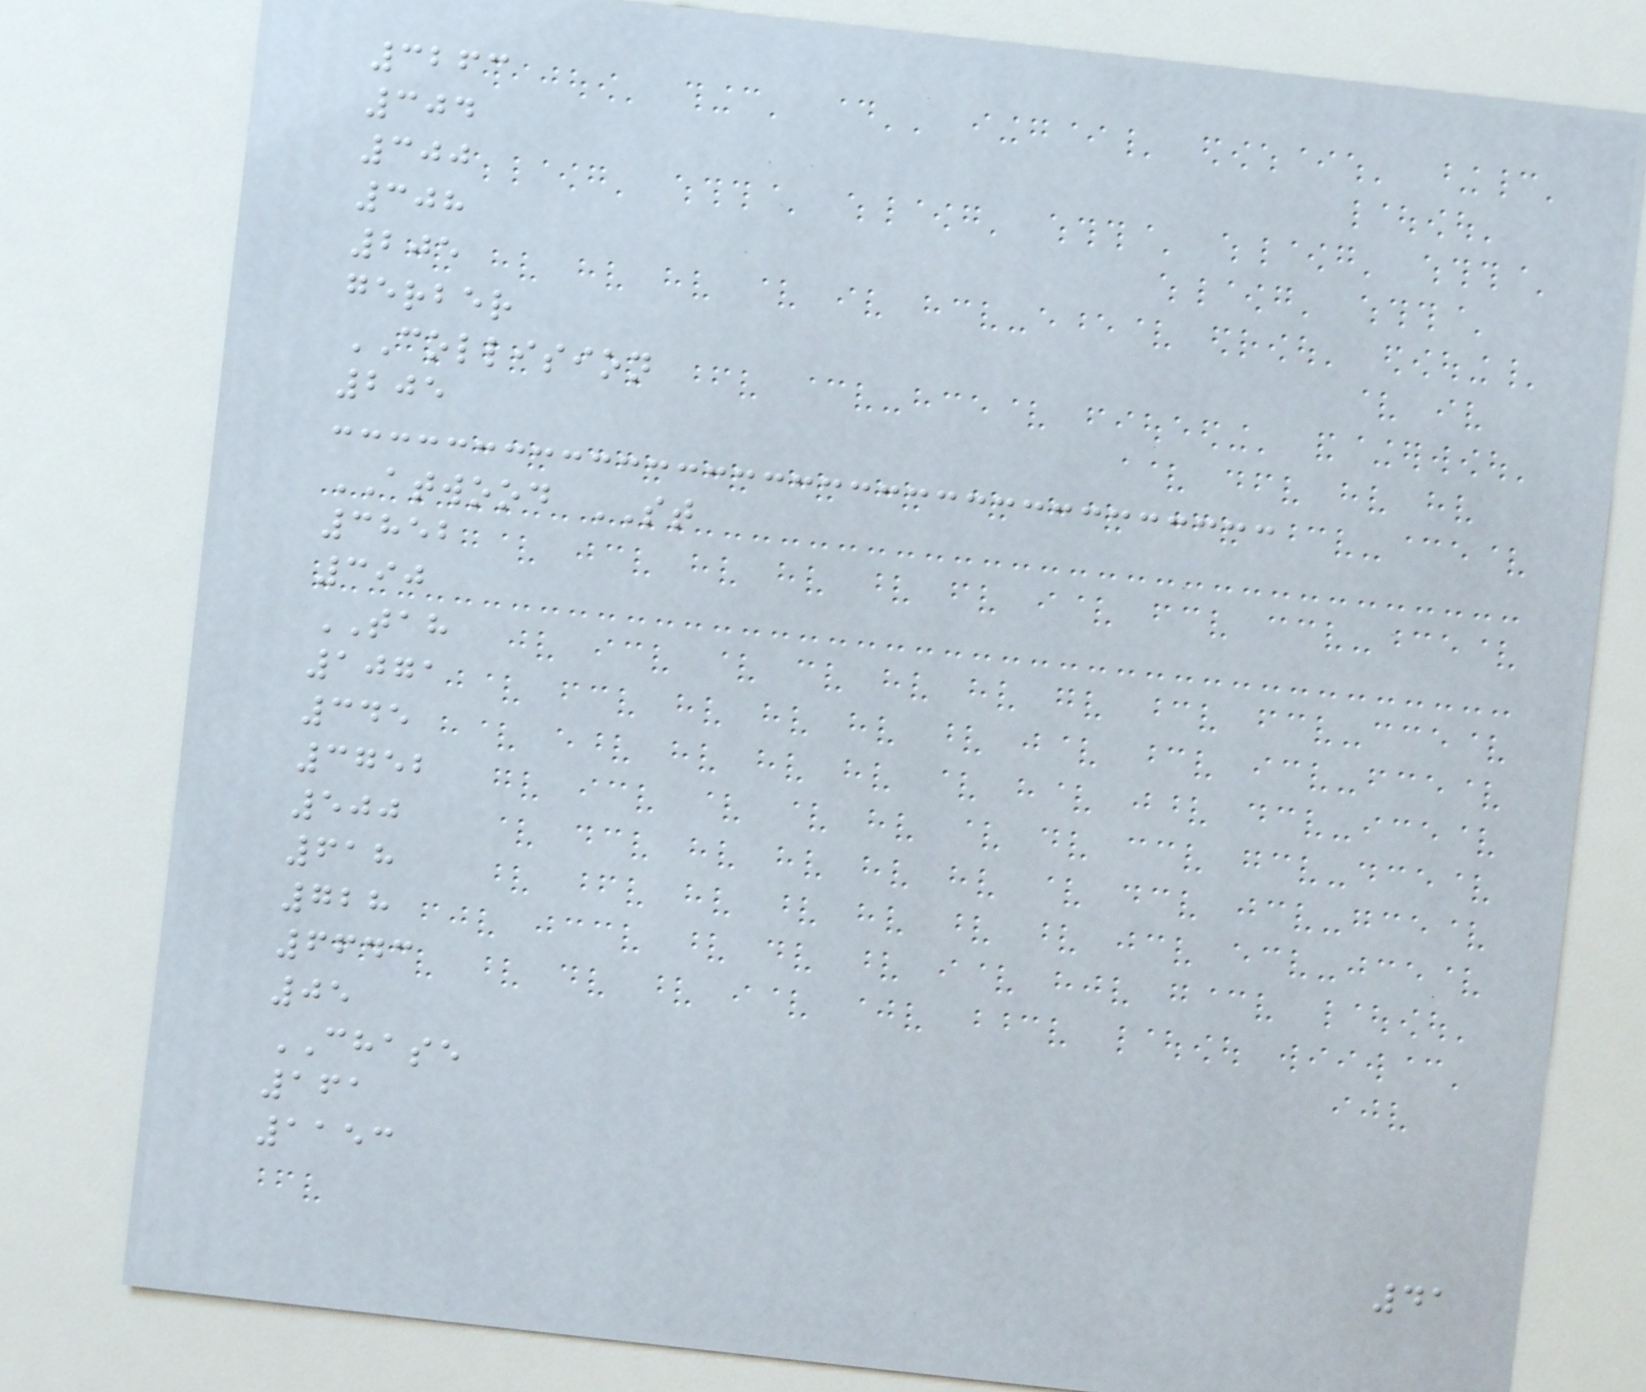3263
304
300
308
205
gerber
COLLISION
205
ATWOOD ST
3852
390
TAH
1071
345
3752
500
618
728
6643
05
CHASE
161
1153
41
